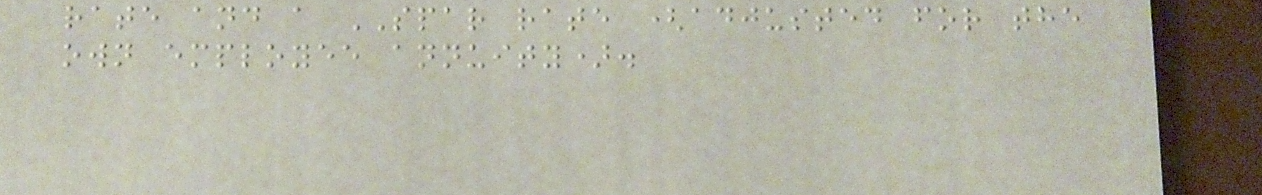rate and a SPAR rate (adjusted for the
own employee annuity).
